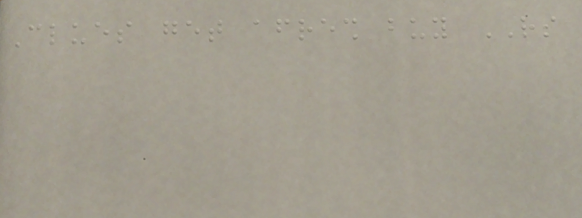Clues get afresh buy RS
